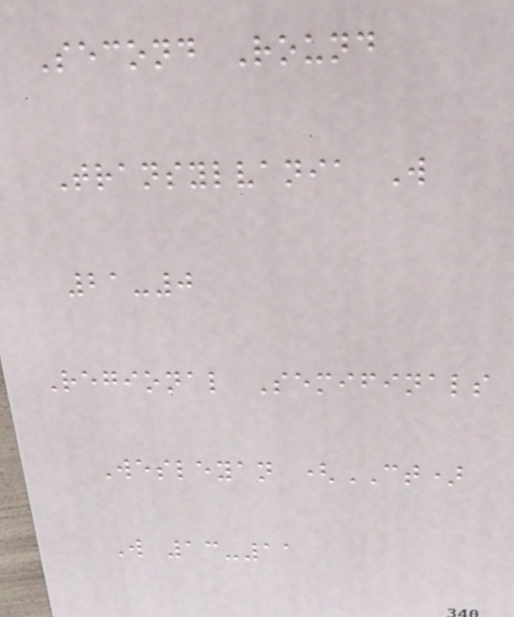Second Round
Transylvania W
21-0
Regional Semifinals
Wesleyan (CT)
W 13-11
